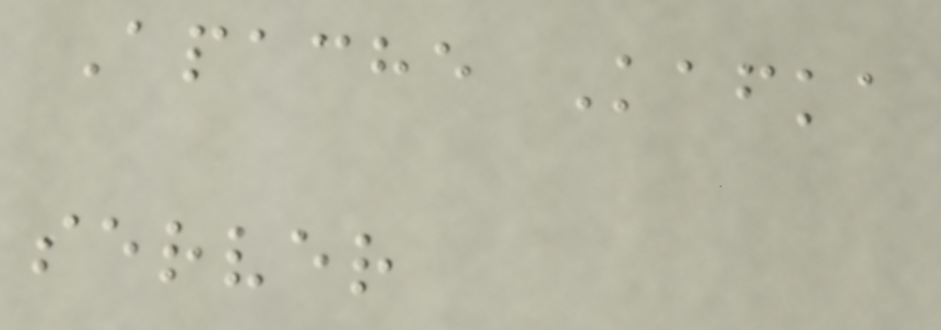Apache Kafka
server
